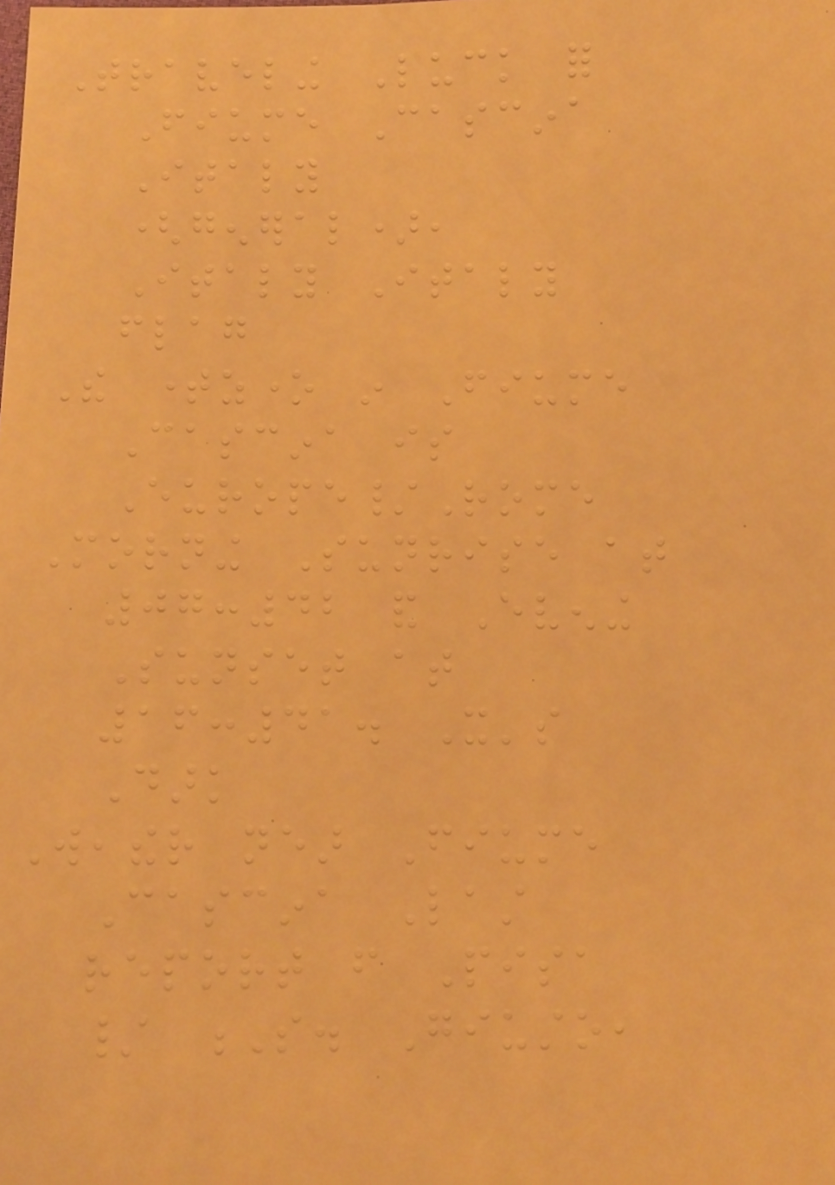Traveling Luck for
Fiume Cascina
Italy
(general),
Italy Italy
flag
The timezone in Fiume
Cascina is
Europe/Rome
Morning Sunrise at
07:42 and Evening
Sunset at
16:41. It's
Dark
Weather near Fiume
Cascina Last
report from Pisa
/ S. Giusto,
